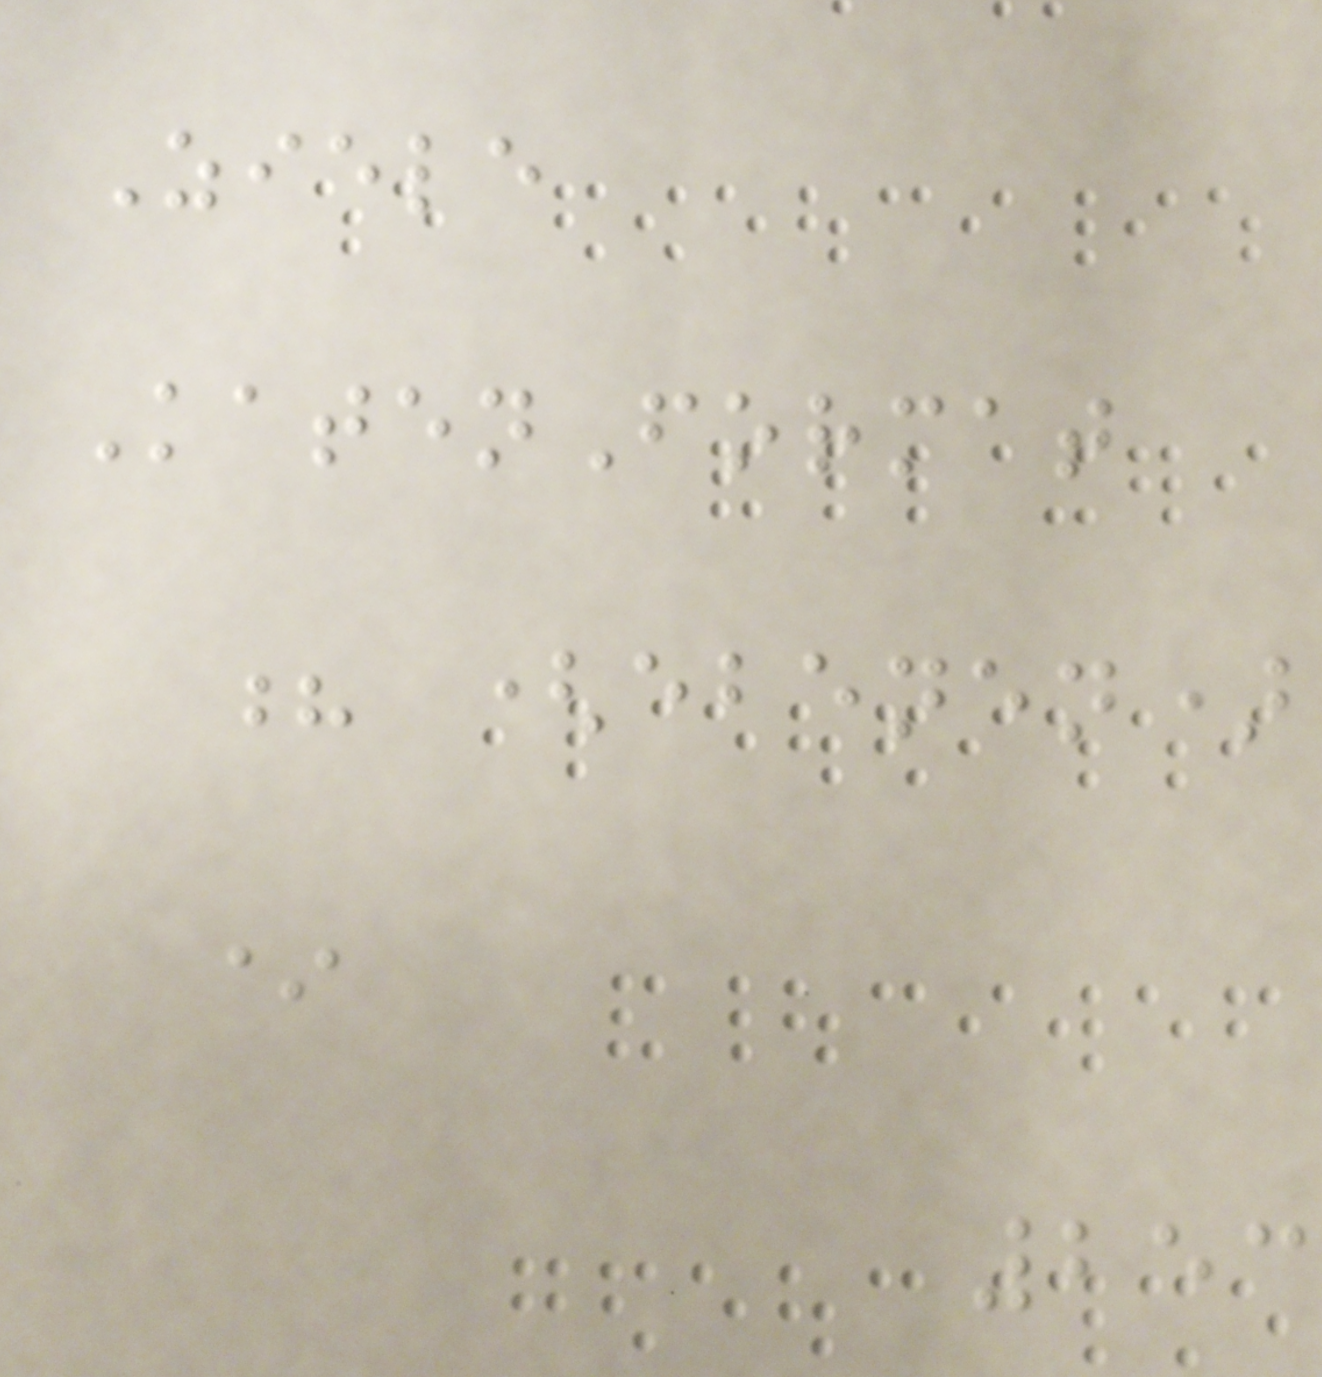Ziele
KatenFormat
? (ebenen)
*
253
